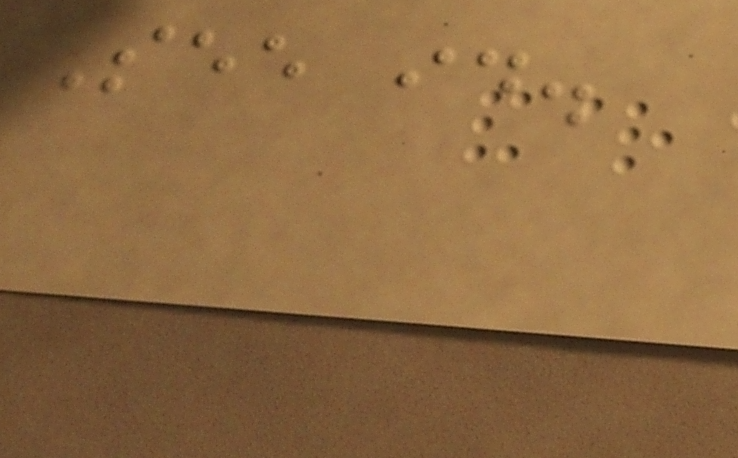See id.
